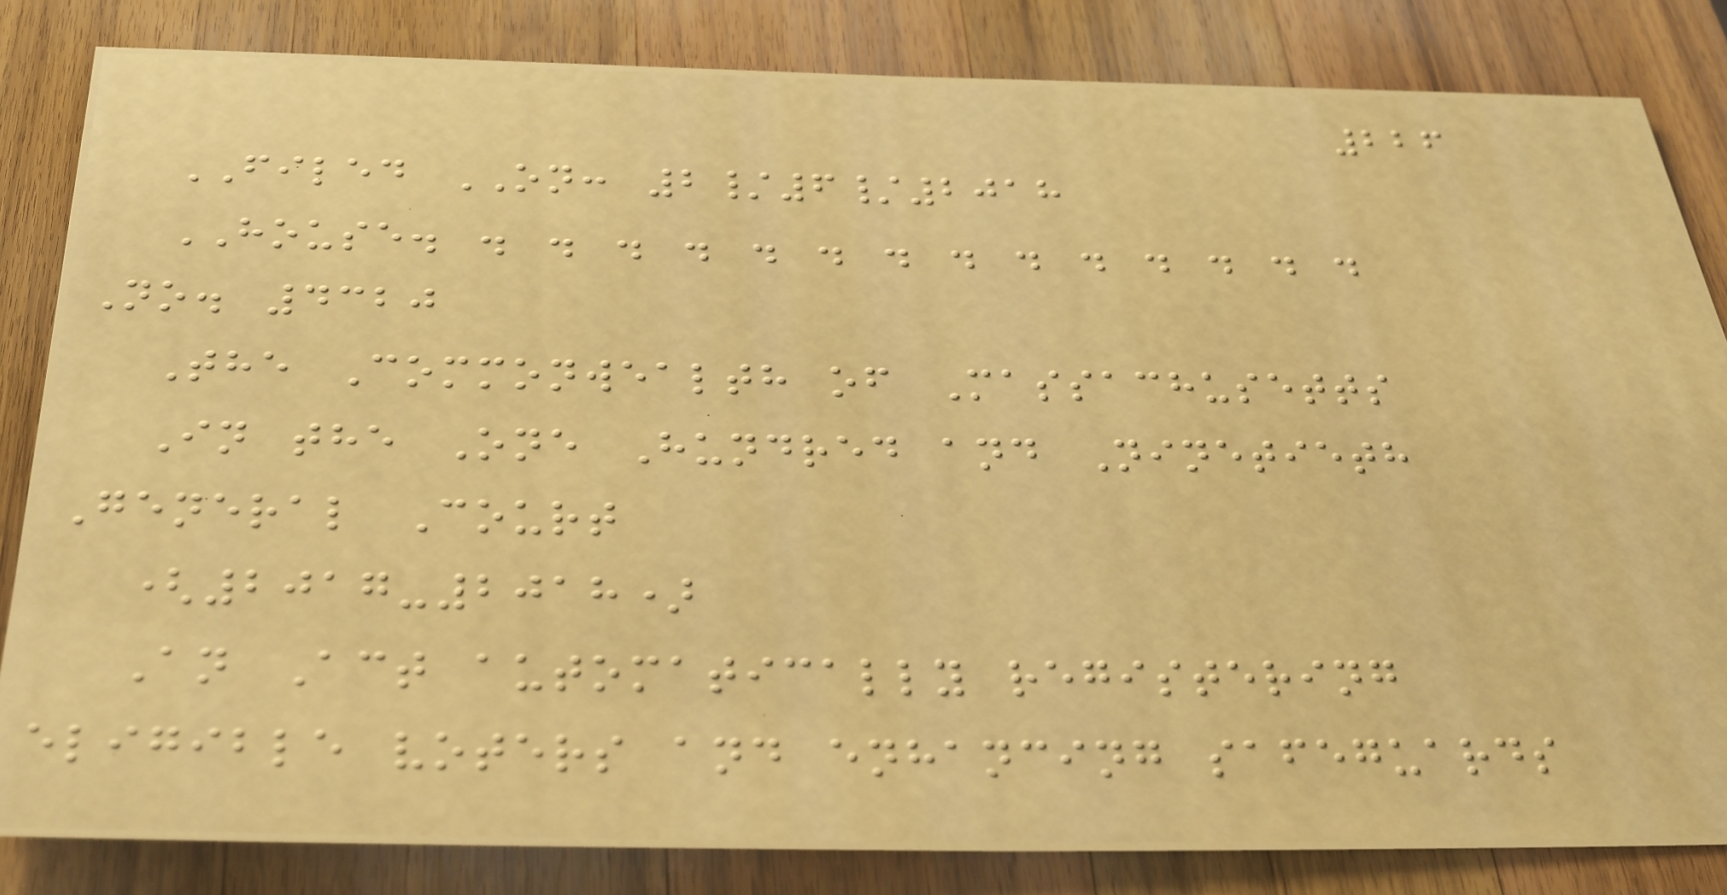226
FILED ON: 2/6/2018
HOUSE. . . . . . . . . . . . . . .
No. 4320
The Commonwealth of Massachusetts
In the One Hundred and Ninetieth
General Court
(2017-2018)
An Act automatically registering
eligible voters and enhancing safeguards
